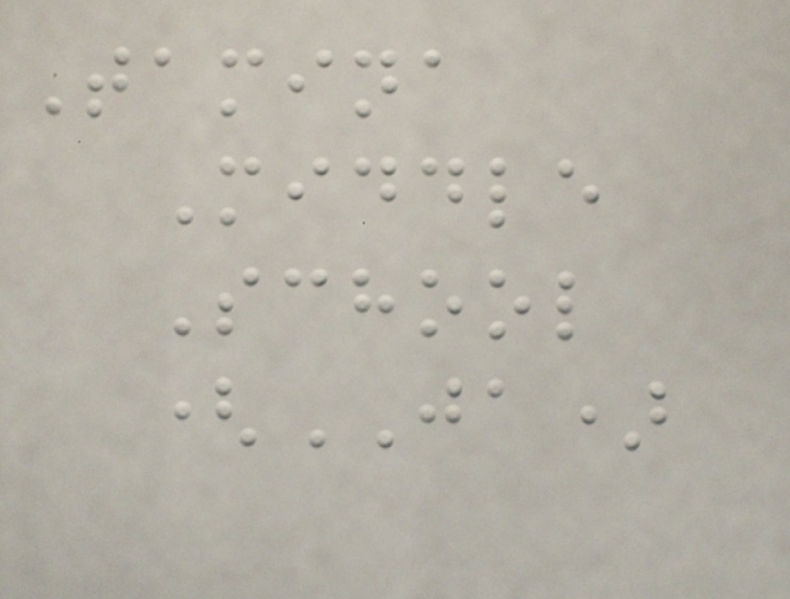Tamina
Middle
School
(JA)
